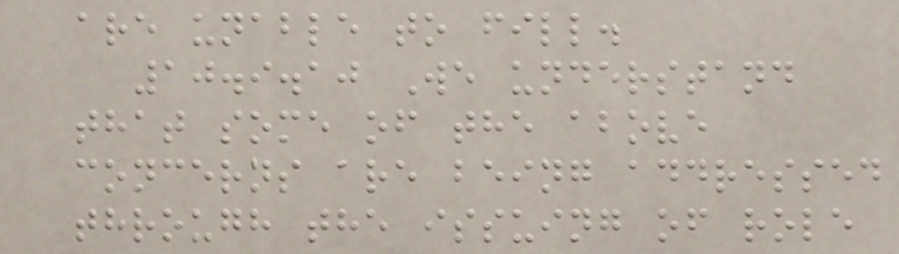are unable to fill.
10.9.10 We understand
that some of the above
concerns are being addressed
through the issuing of role
